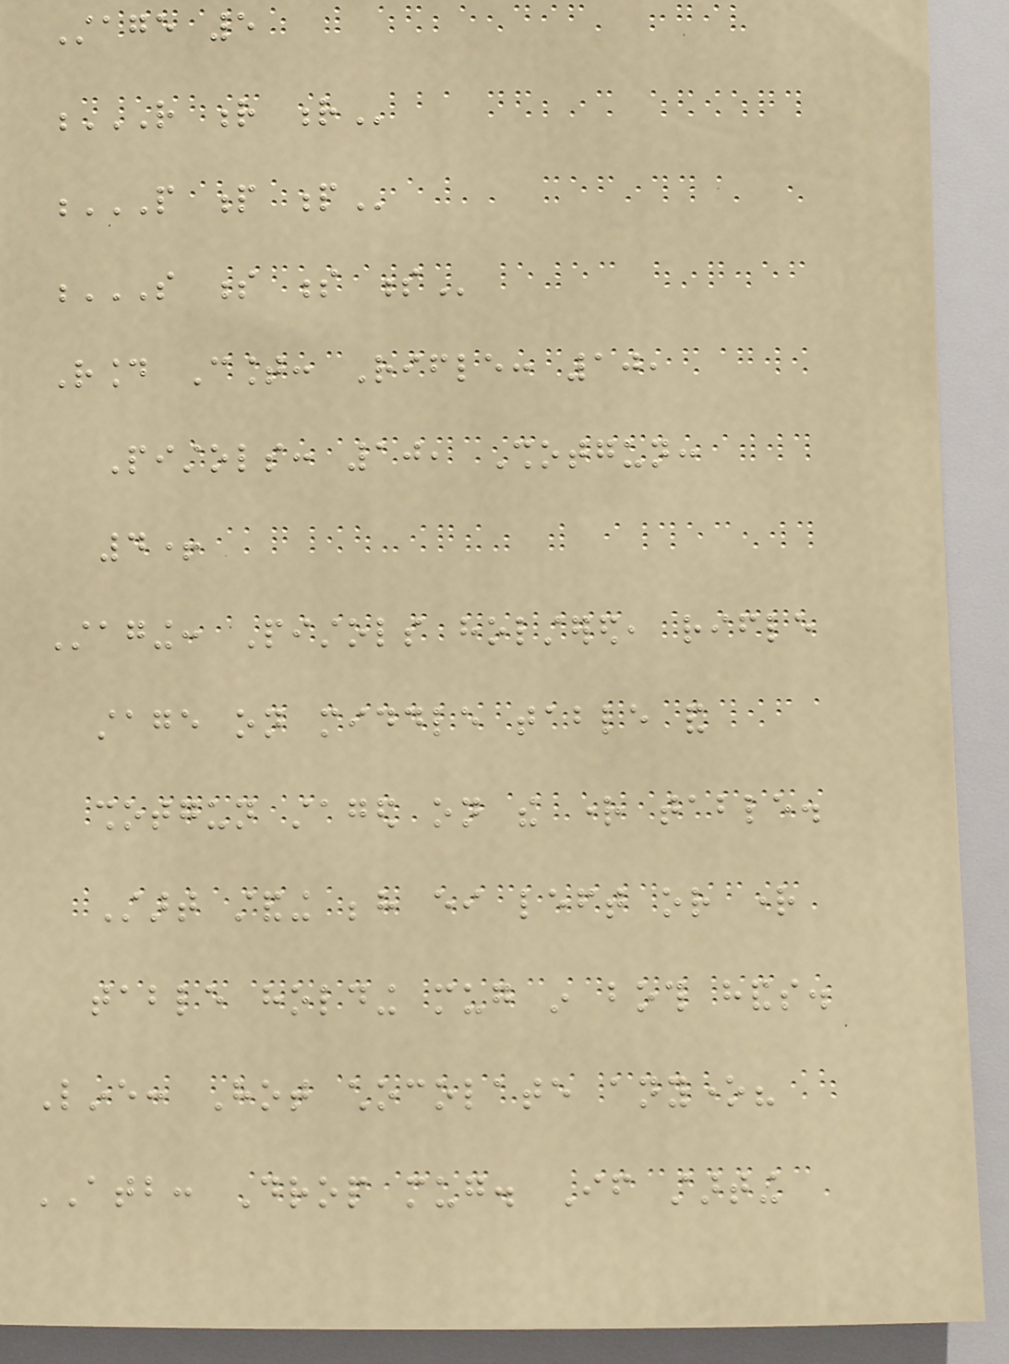Stage 5
R R R
P P P
S S S S
Round Count: Rifle: 10,
Pistols: 10, Shotgun:
4+
Staging: Pistols holstered, rifle
stage on middle table and
shotgun staged on the right table.
Start standing behind either left or right
table holding mug in both hands.
Line: Hot chocolate anyone?
ATB: Drop mug. If starting
